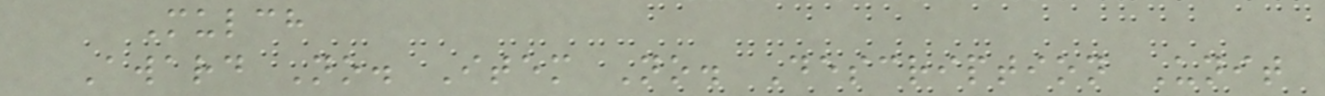Mulch
Award No. Item No. Description Unit
